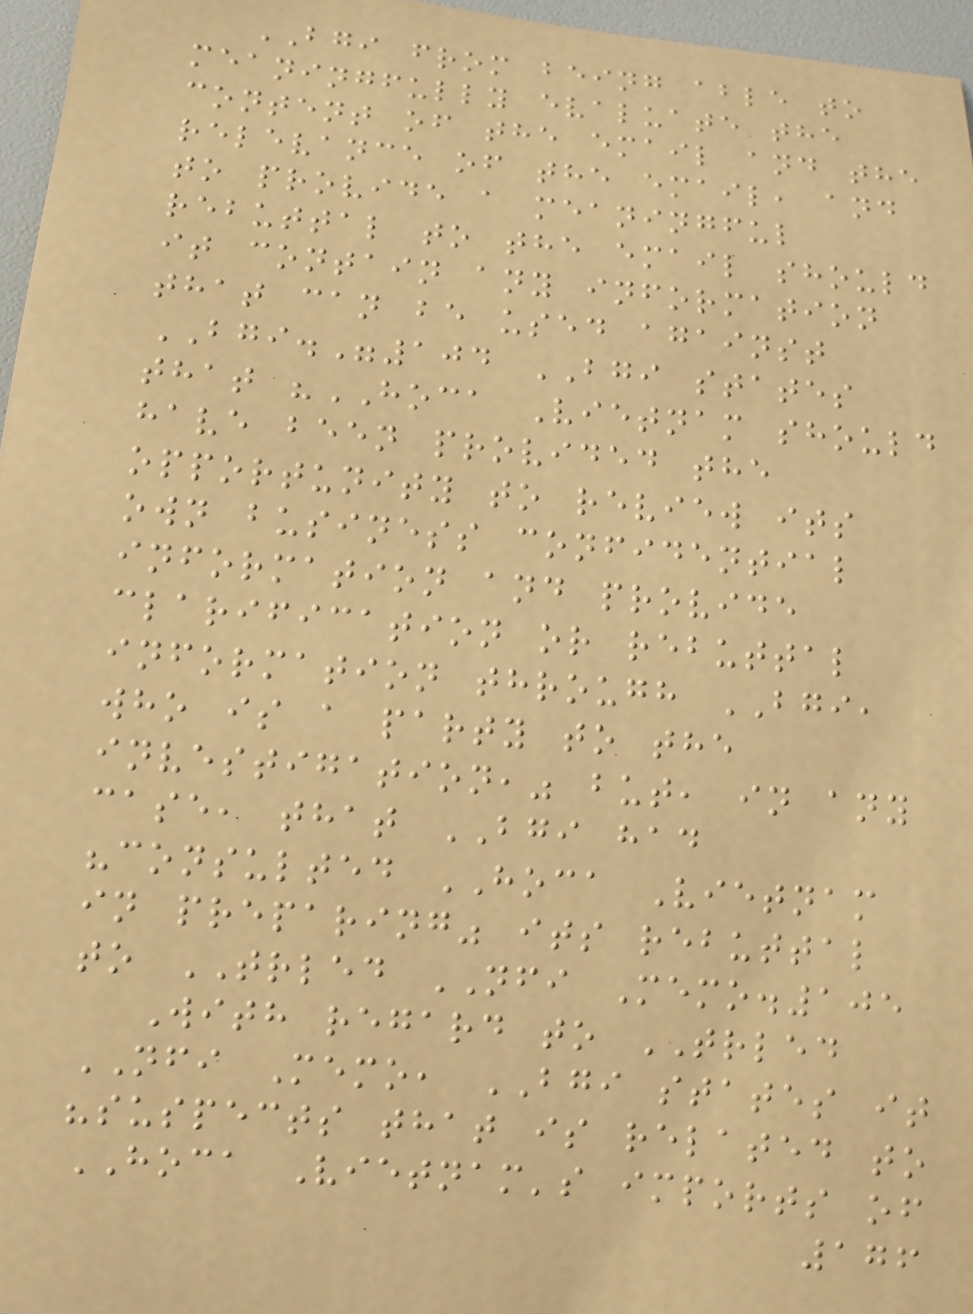BGI from being able to
meaningfully evaluate the
content of the email and the
relevance of the email, and
to provide a meaningful
rebuttal to the email should
it contain any information
that can be used against
BGI."104 BGI states
that "HOCA Vietnam should
have been provided the
opportunity to review its
own business confidential
information and provide
clarification or rebuttal
information through BGI,
who is a party to the
investigation," but, in any
case, that BGI had
"consulted HOCA Vietnam
in preparing" its rebuttal
to TRLED NFI Memo.105
With regard to TRLED
NFI Memo, BGI states it
"suspects that is related to
HOCA Vietnam's imports of
176
